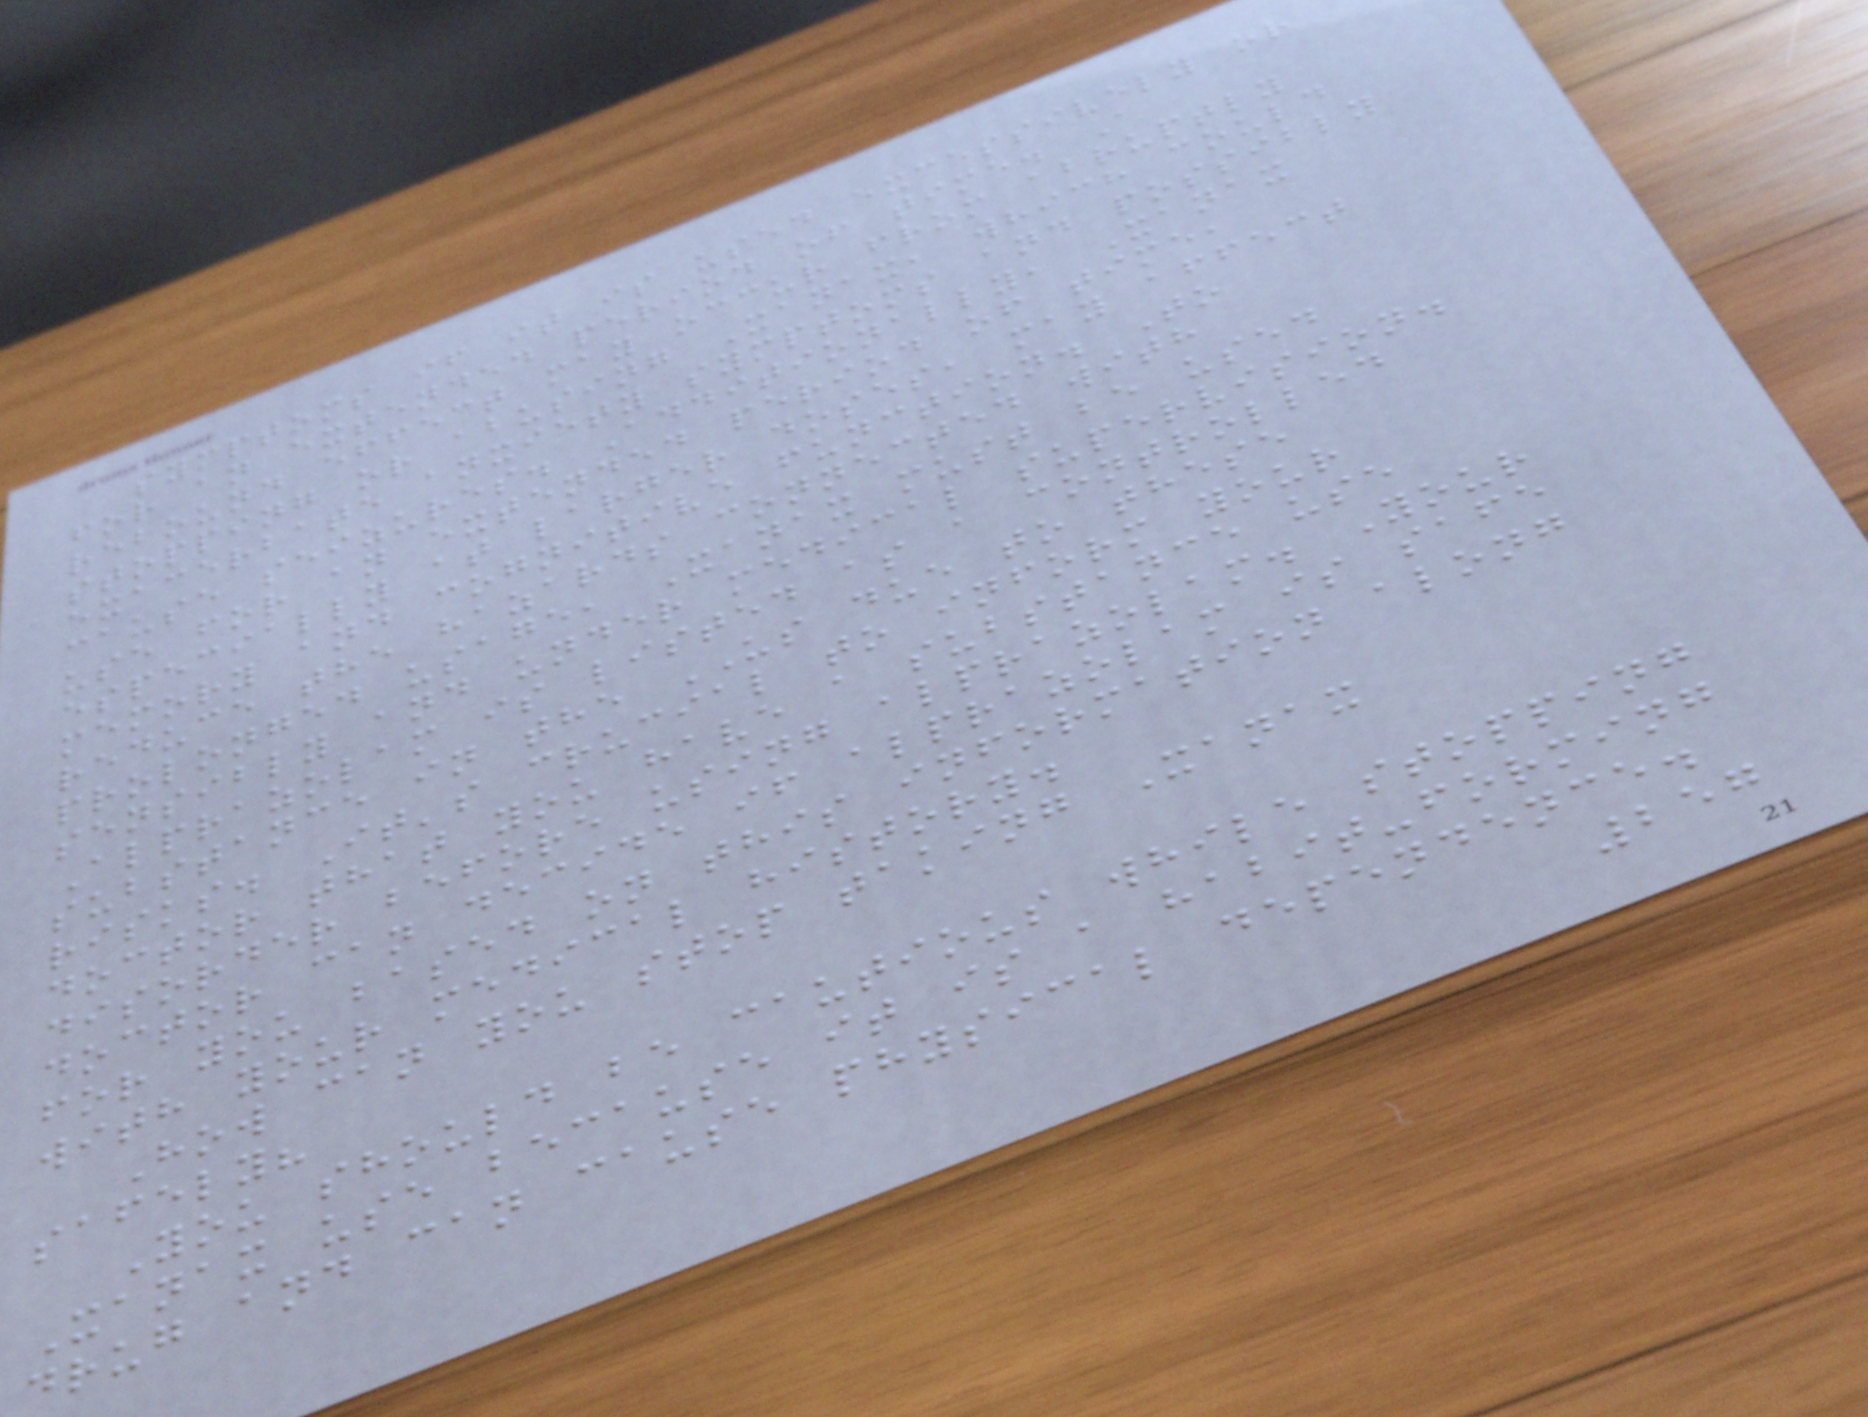symptoms if it is used excessively or
for an extended period of time. A
rebound effect may occur from abruptly
stopping or abusing Xanax, which could
exacerbate anxiety symptoms and possibly
cause seizures. Additionally, Xanax
use for an extended period of time,
especially at larger doses, may affect
memory and cognitive function. To
reduce the hazards connected with
prolonged usage, Xanax must be used
sensibly and under medical supervision.
Alprazolam is listed as a controlled
substance in the US due to these
risks. It's crucial to inform your
doctor that you have a substance use
disorder before using alprazolam. Your
doctor can decide if alprazolam is safe
for you based on this information along
with your medical history.
How can you stop taking Xanax
safely?
You should be cautious while stopping
Xanax use because it is a habit-forming
drug and can cause physical dependence.
257
